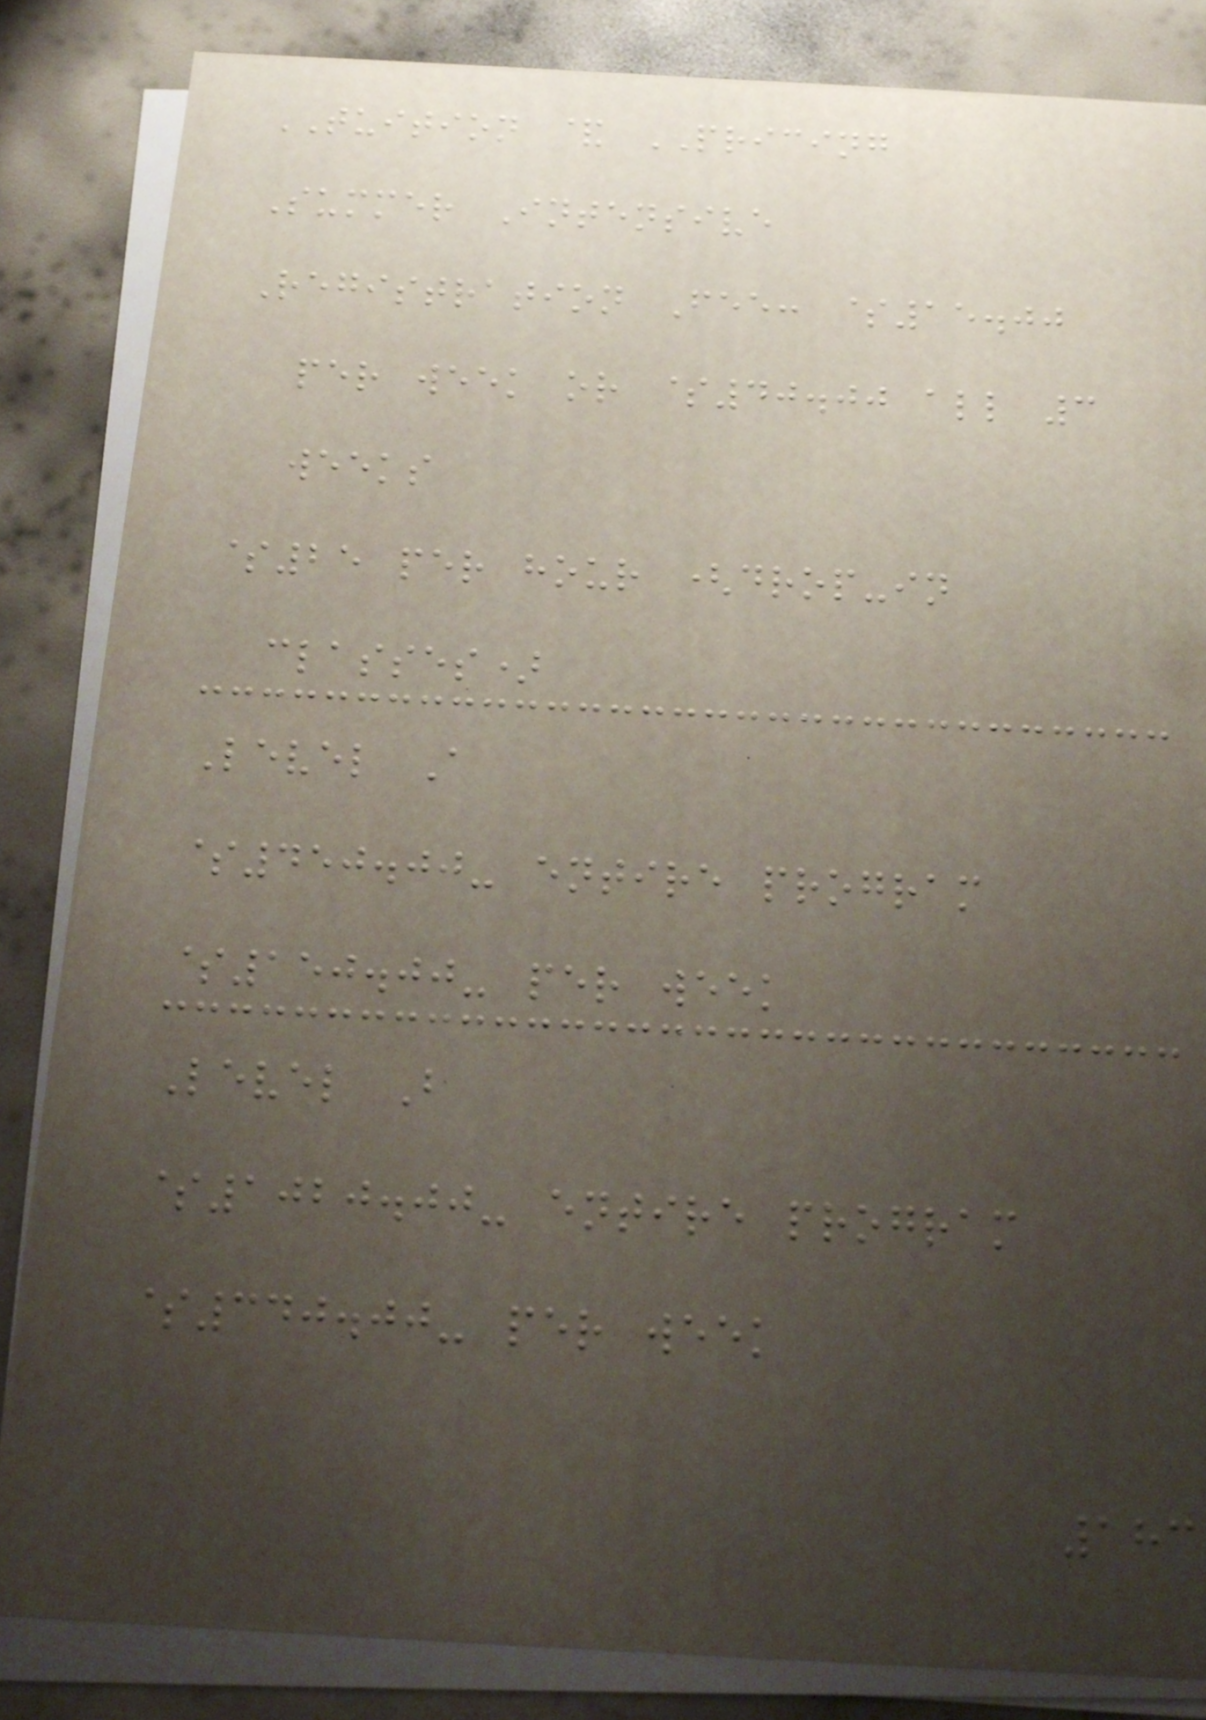TUITION & PRICING
Summer Intensive
Registration Fee: $15.00
per week or $40.00 all 3
weeks
$25 per hour (drop-in
classes)
Level A
$450.00- entire program
$150.00- per week
Level B
$1020.00- entire program
$340.00- per week
183
